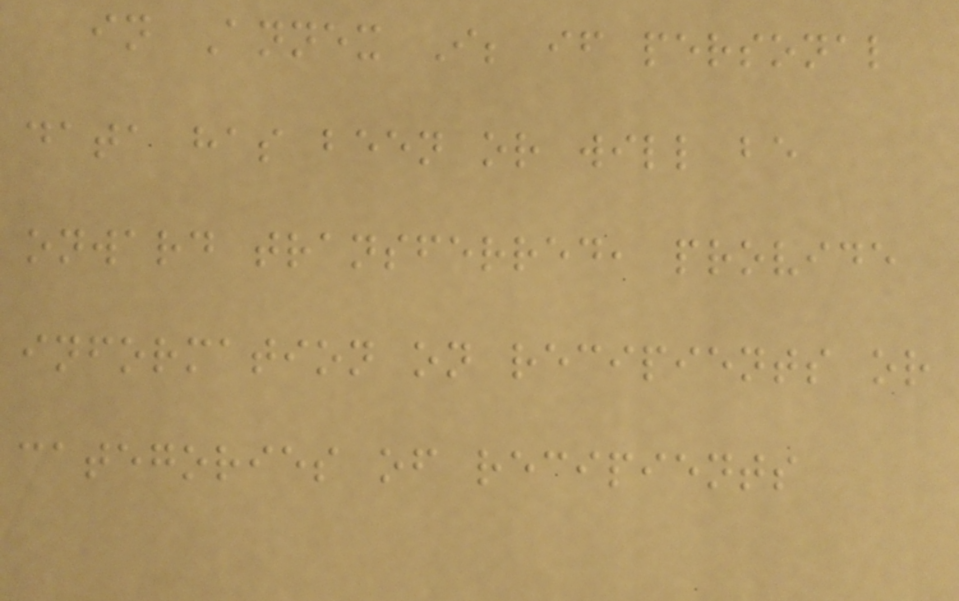in Annex I; if personal
data has been or will be
onward transferred, provide
information on recipients or
categories of recipients
